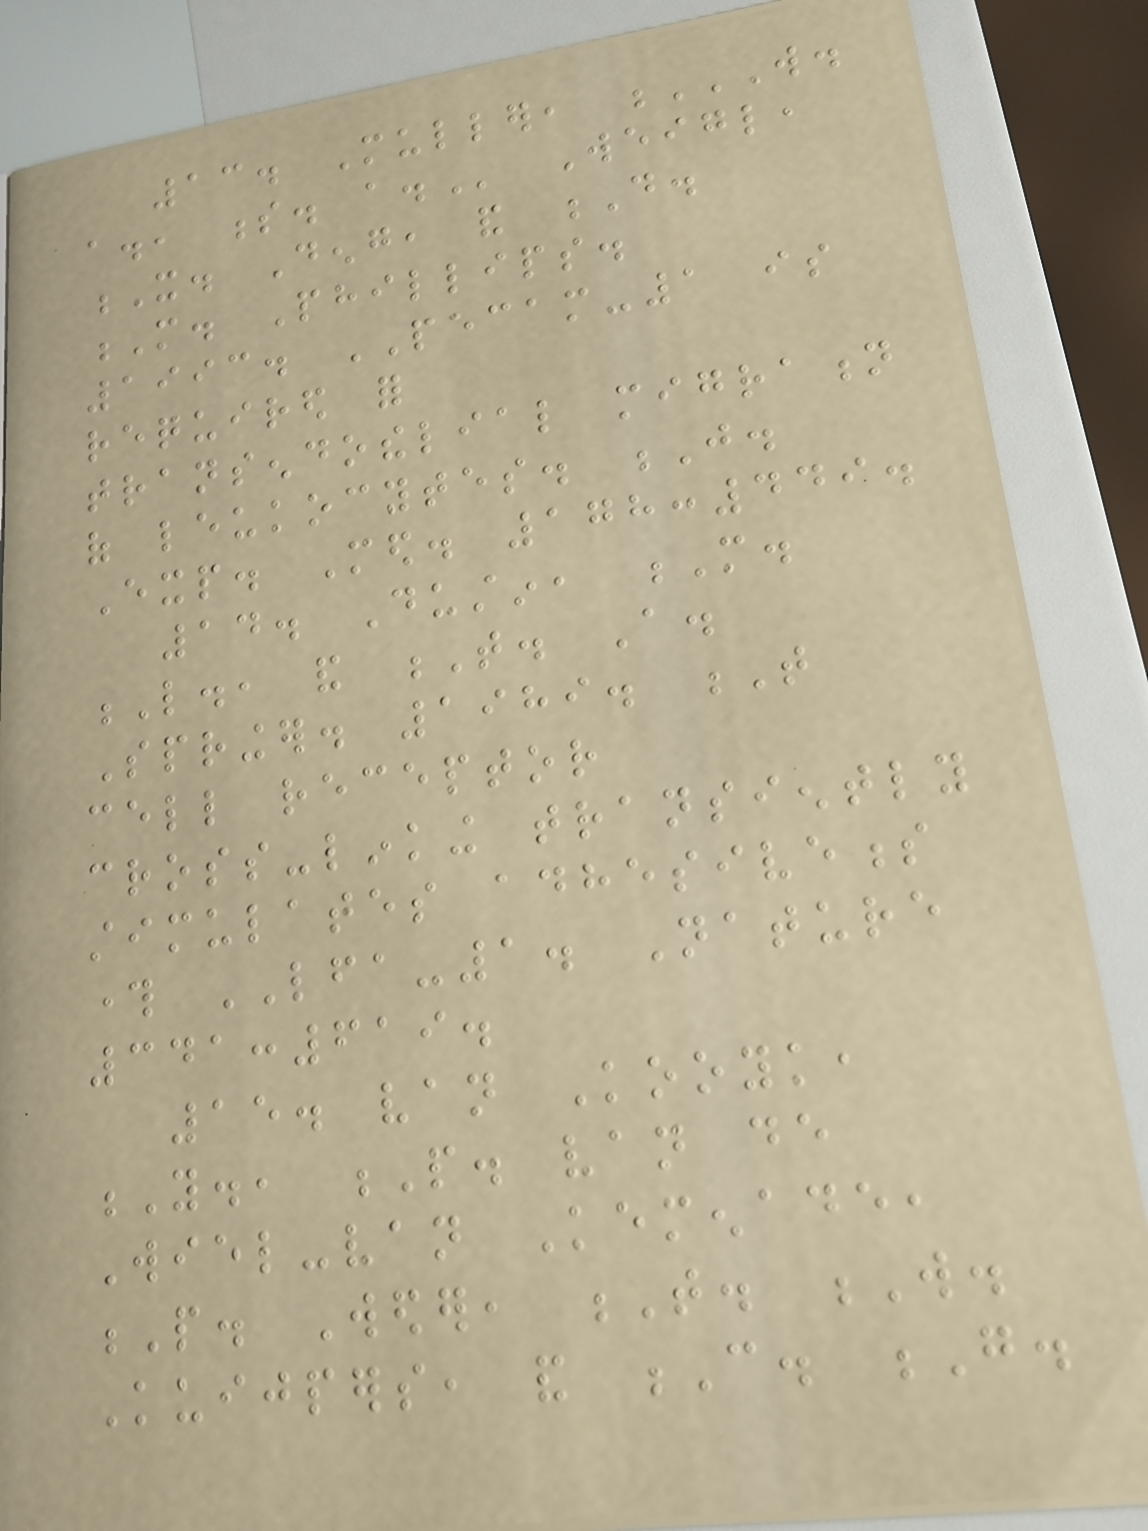13. Muller, W.
A., S. A. Weigl,
X. Deng, and D.
M. Phillips.
1993. PECAM-1 is
required for
transendothelial migration
of leukocytes. J.
Exp. Med. 178:449.
14. Dustin, M.
L., and T. A.
Springer. 1989. T
cell receptor
cross-linking transiently
stimulates adhesiveness
through LFA-1. Nature
341:619.
15. van Kooyk,
Y., P. van de
Wiel-van Kemenade,
P. Weder, T. W.
Kuijpers, and C. G.
